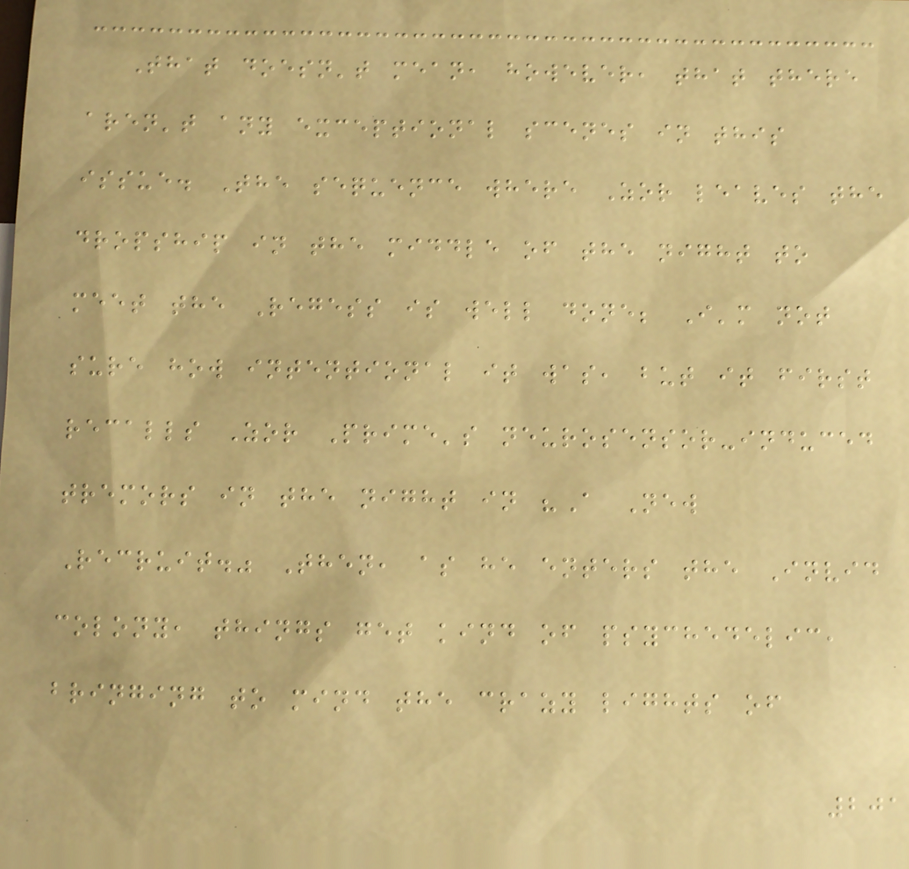That doesn't mean, however, that there
aren't any exceptional scenes in this
issue. The sequence where Zor leaves the
dropship in the middle of the night to
meet the Regess is well done; I'm not
sure how intentional it was, but it first
recalls Zor Prime's neurosensor-induced
tremors in the night in "A New
Recruit." Then, as he enters the Invid
colony, things get kind of psychedelic,
bringing to mind the crazy lights of
201
